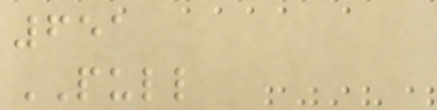651
PULL
